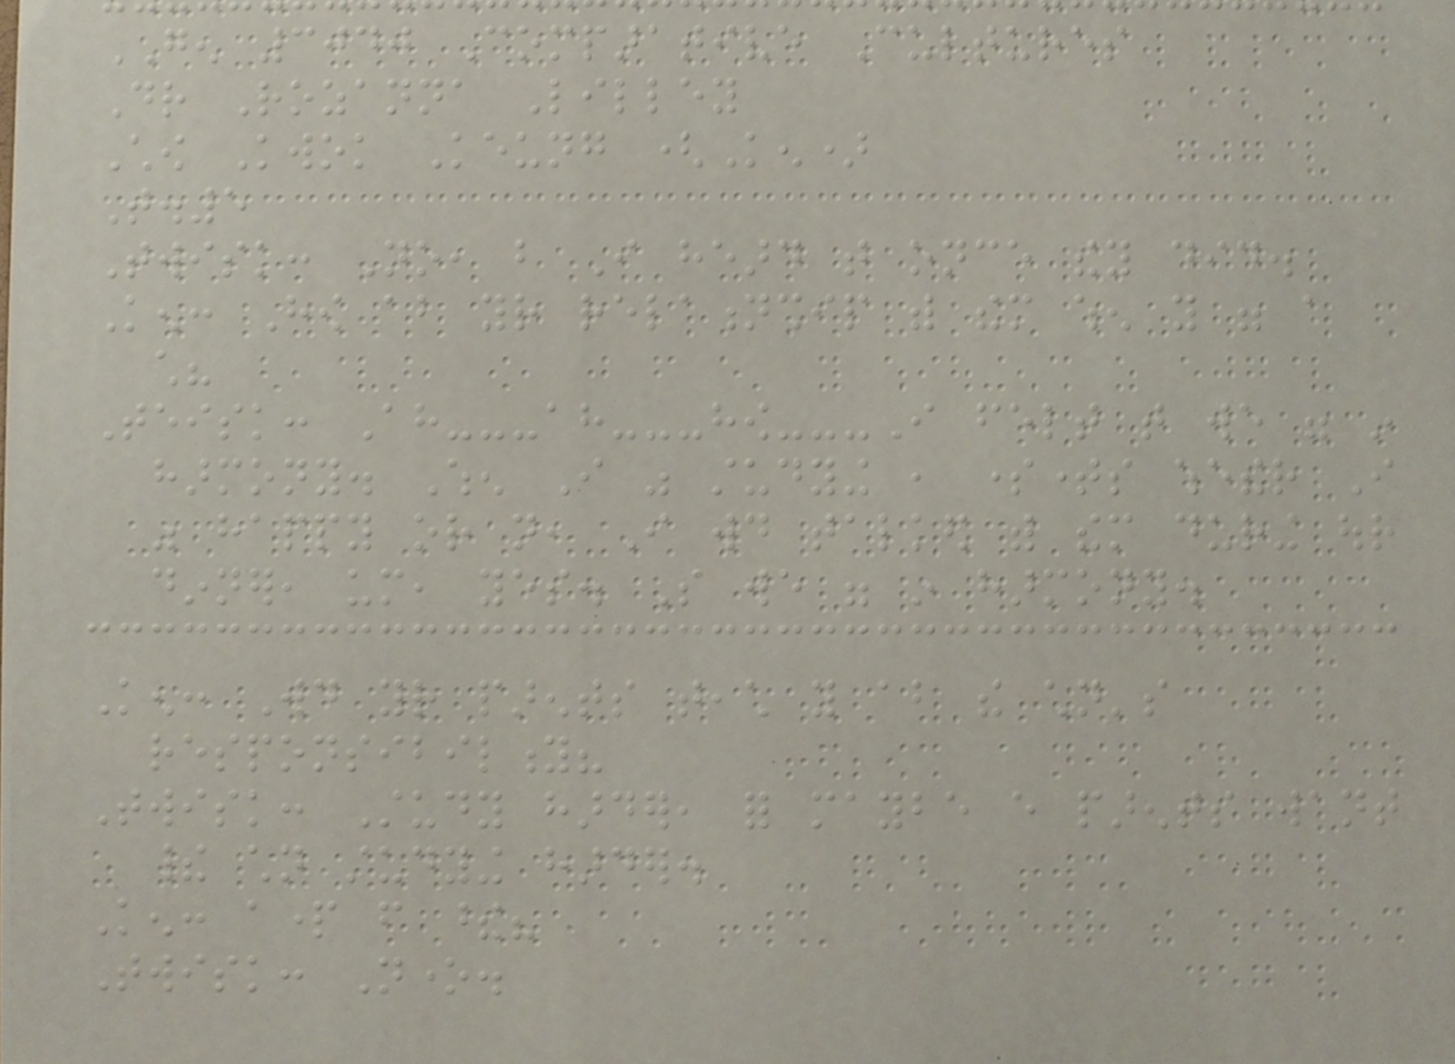GEN 3040 Comparative Cultures
Dr Rozanna Lilley
Chow Kwok Keung (Ken)
T.5
Twisk: No, but I heard that once they did.
Ken: How about your relationship with them when you were a
child?
Teisk: Ah---ah---how---I felt that we were in
harmony. When I was studying , sometimes whether I
was happy or not, I would talked with them during our
dinner, um, yes. So we were in harmony.
Ken: Would your parents teach you about the children's
responsibility?
Twisk: Study harder, for maybe every parents want
their children studying harder.
Ken: apart from these?
Twisk: None.
